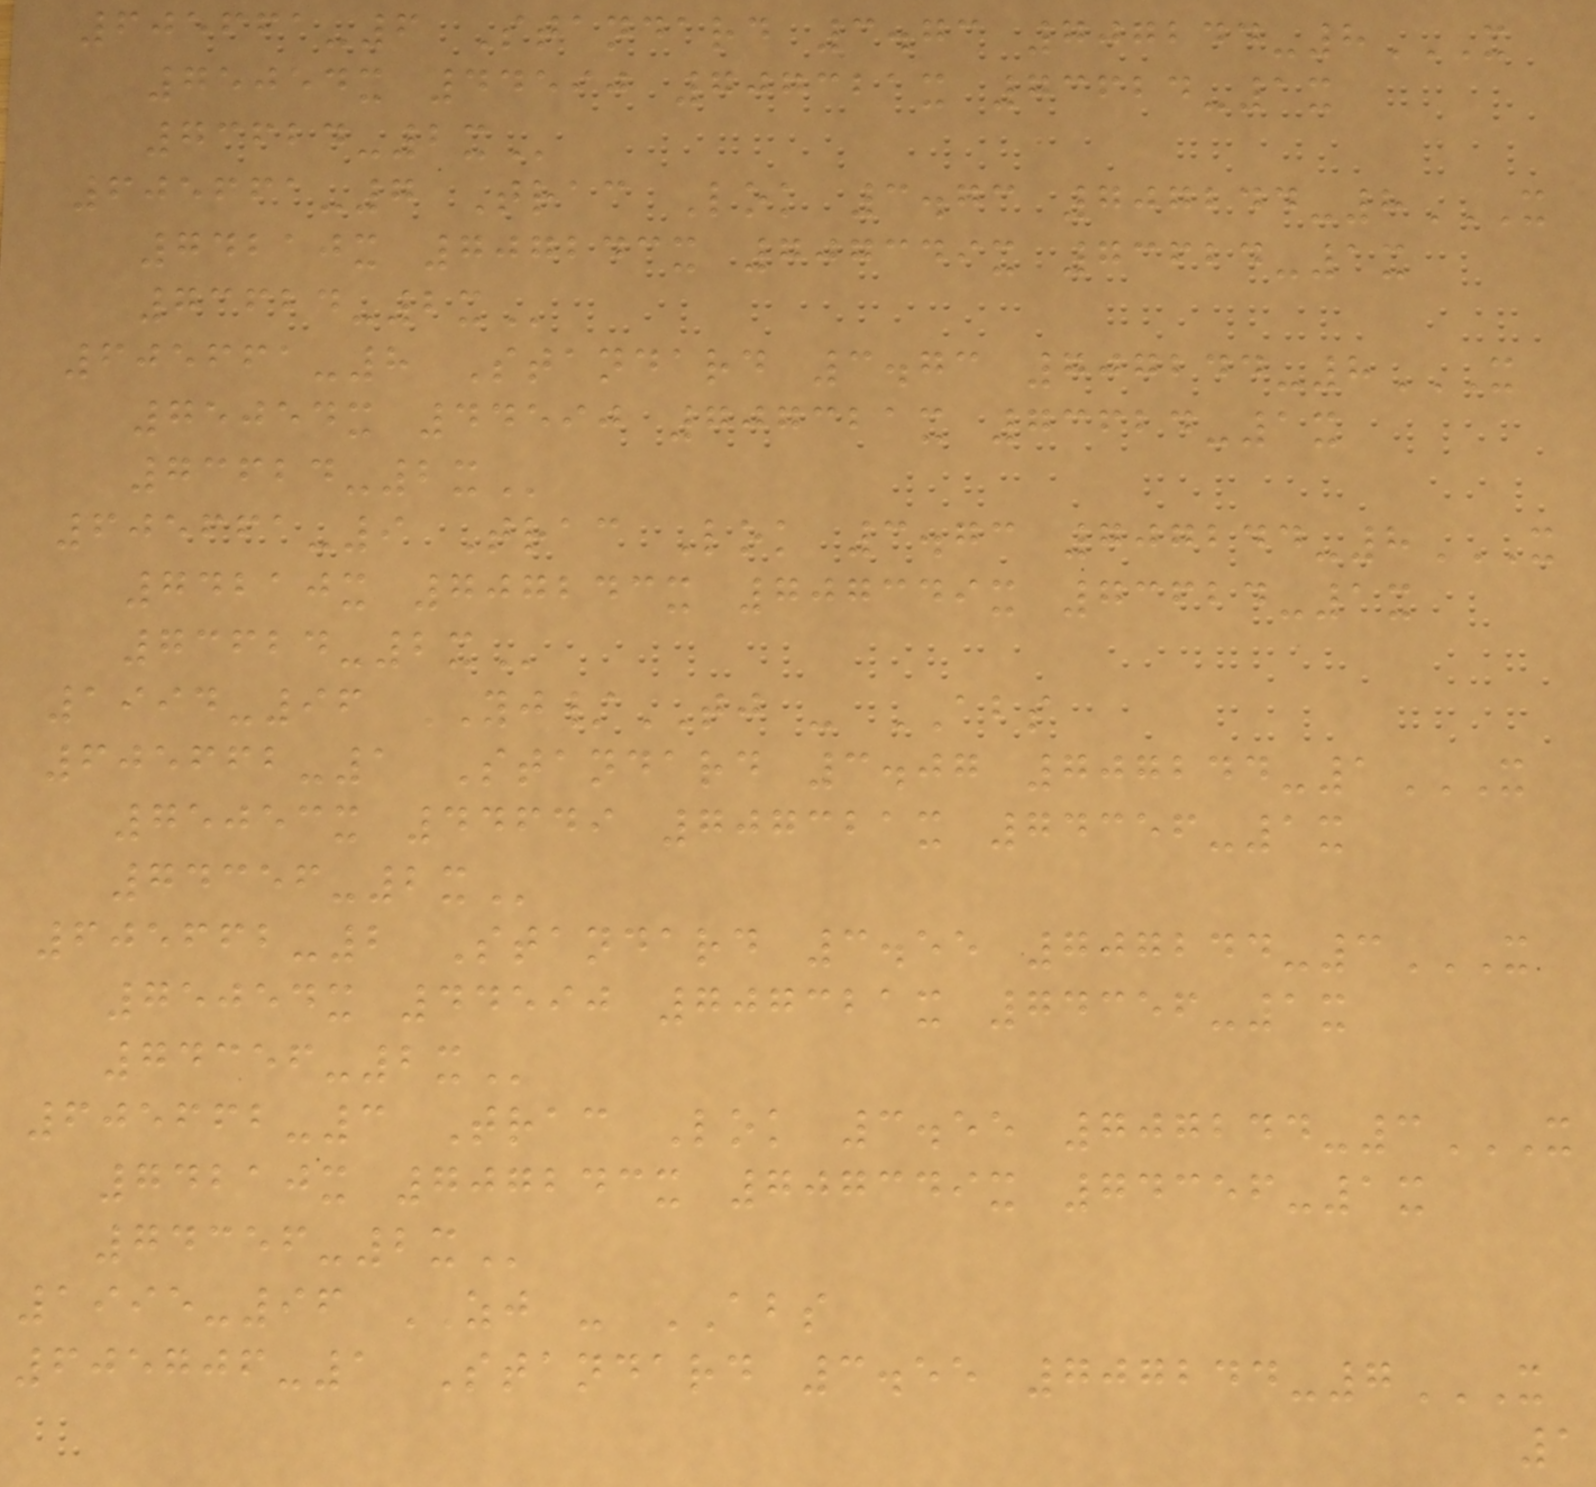605661-6 Standard 3.73 707244-8X
75054X 44590 707321X 73624-1X
73624-2X
605661-7 Trac Lok 3.73 707244-8X
74210X 707243X 707349X 73624-1X
73624-2X
605661-8 Standard 3.73 707244-8X
75054X 44590 707321X 73624-1X
73624-2X
605661-9 Trac Lok 3.73 707244-8X
74210X 707243X 707349X 73624-1X
73624-2X
1994-96 YJ/TJ - ABS
605662-1 Standard 3.07 707244-1X
75053X 44649 707321X 74356-1X
74356-2X
605662-2 Standard 3.55 707244-3X
75054X 44590 707321X 74356-1X
74356-2X
605662-3 Trac Lok 3.55 707244-3X
74210X 707243X 707349X 74356-1X
74356-2X
1995-96 ZJ - ABS
605706-1 Standard 3.55 707244-7X
1
